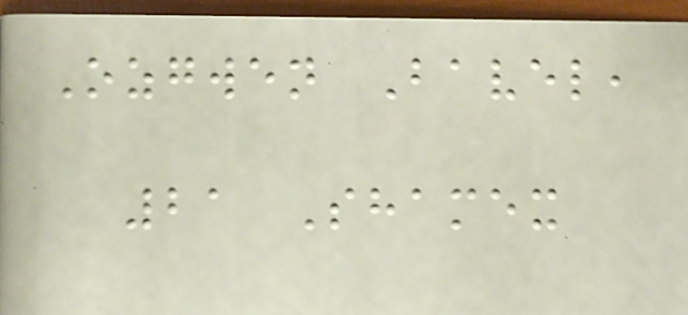Ozgwen Bavel,
21 Shamex
